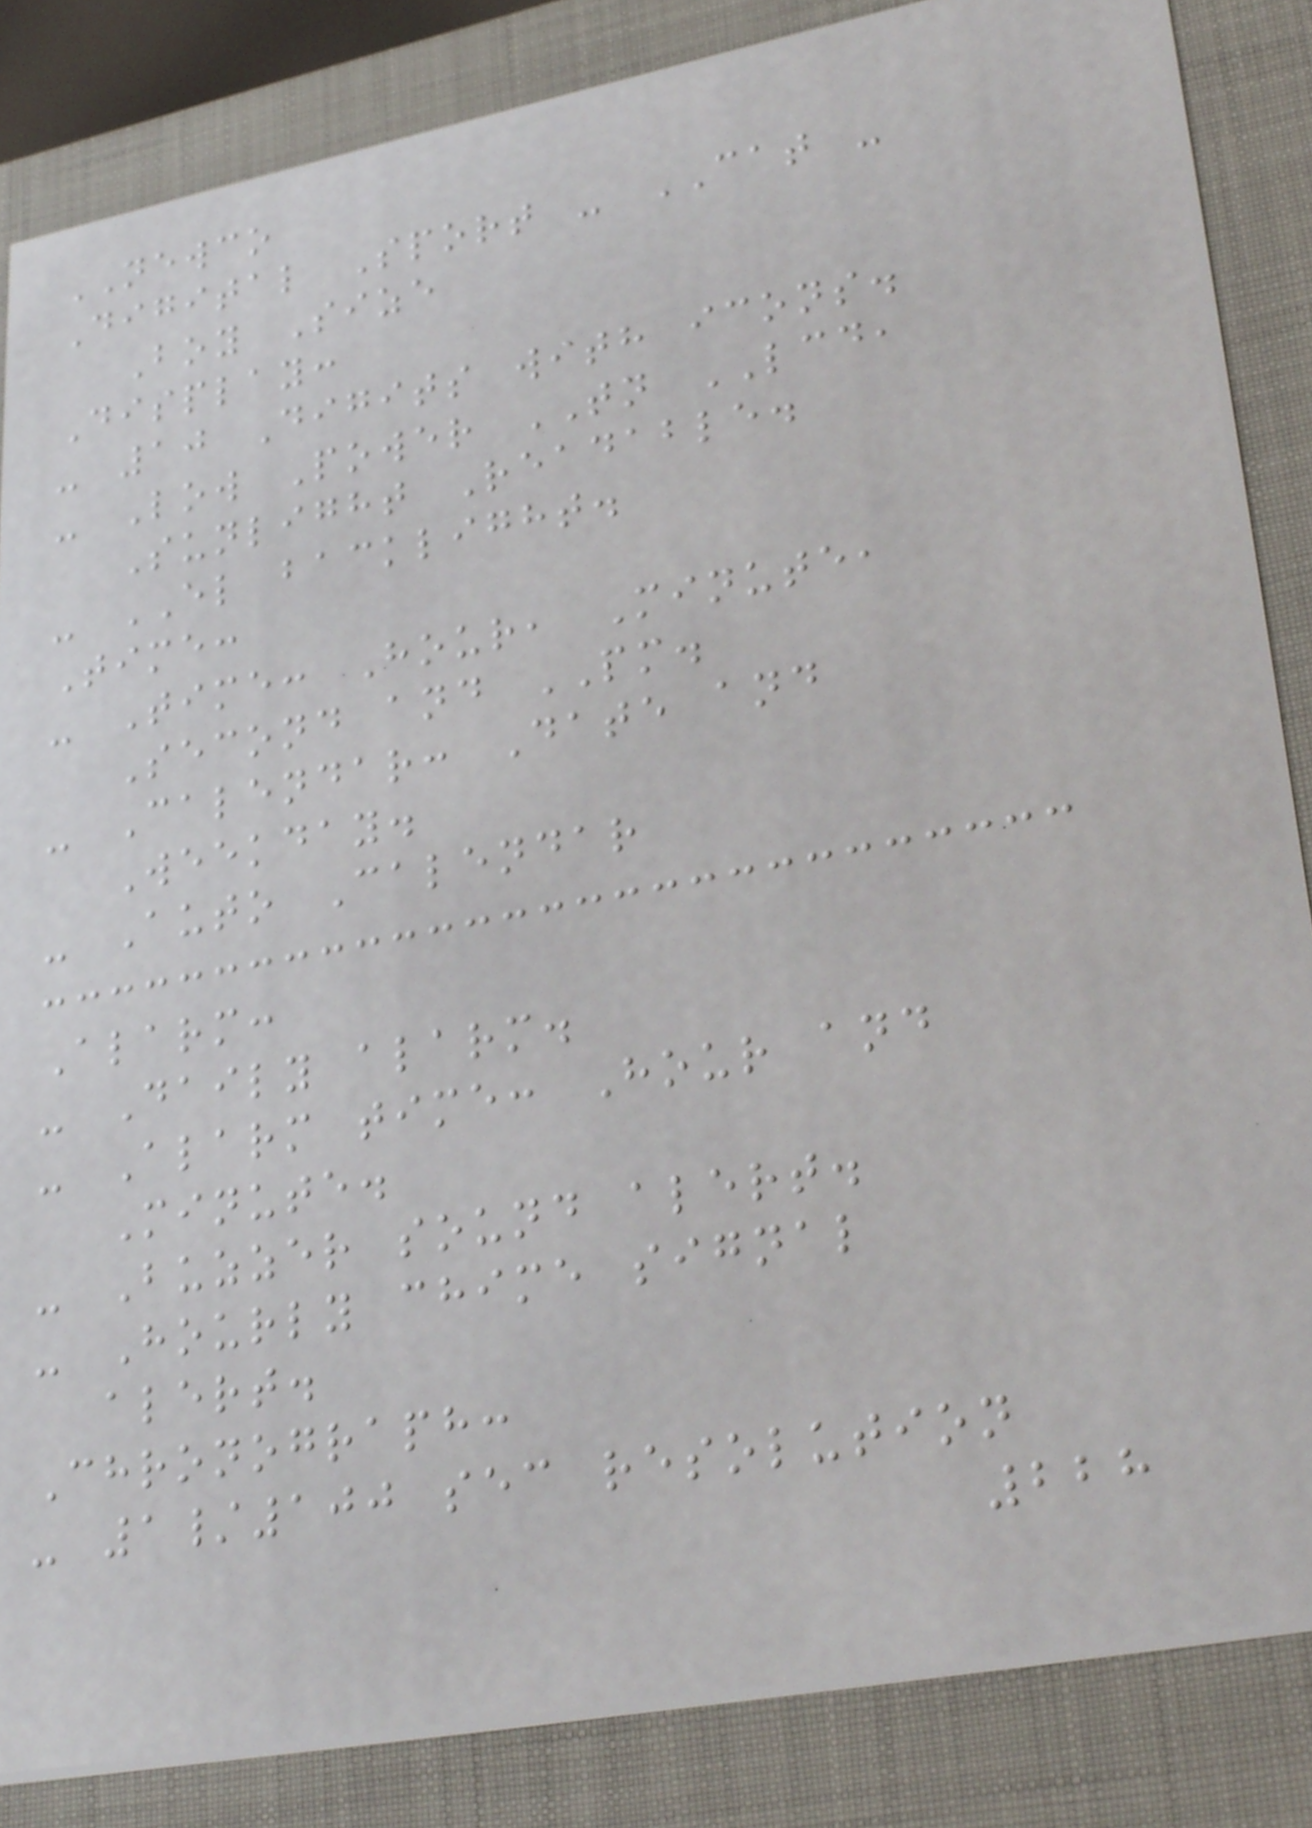NEWCO
Digital Sport - CAT -
Boy Size
Display:
- 10 Digits with icons.
- Low Power TN LCD,
Sunlight Readable.
- EL backlight.
Time:
- Time: Hour, Minute,
Second and PM.
- Calendar: Date and
Weekday.
- Auto Calendar
Alarm:
- Daily alarm.
- Alarm time: Hour and
Minute.
- Buzzer sound alert.
- Hourly chime signal
alert.
Chronograph:
- 1/100 sec resolution
228
